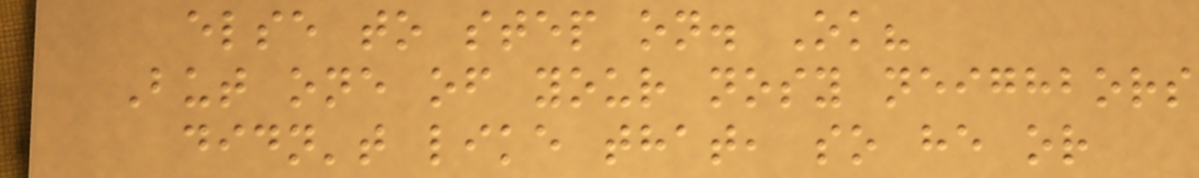else to step on. Ok?
But one of your nosy neighbors
didn't like that, so he or
